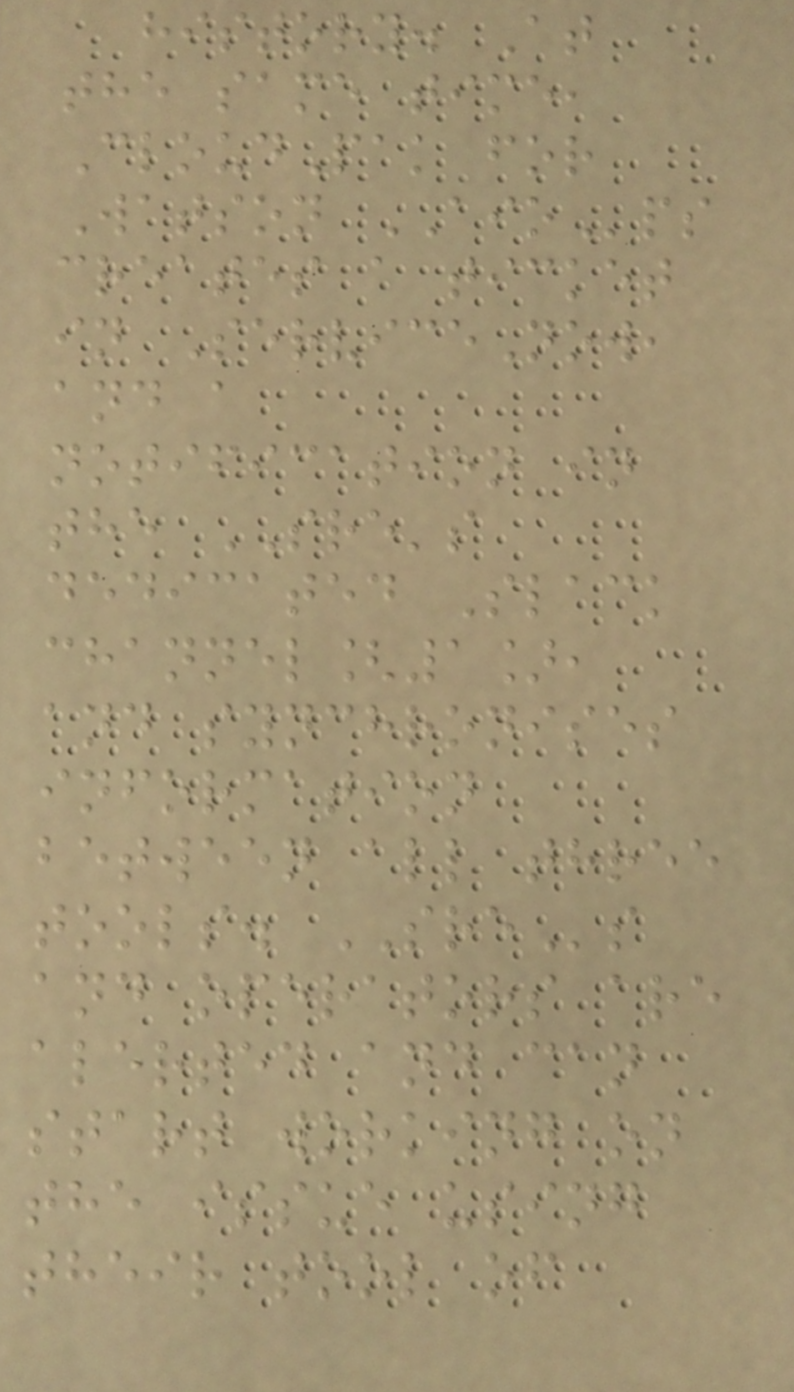history. At
the same time,
CloudPak for
Watson AIOps
creates a ticket
in ServiceNow,
and a
notification in
the SRE's
dedicated Slack
channel[1],
and synchronises
information
between all three
tools. SREs
and operators are
alerted and can
start working on
the issue using
their tool of
